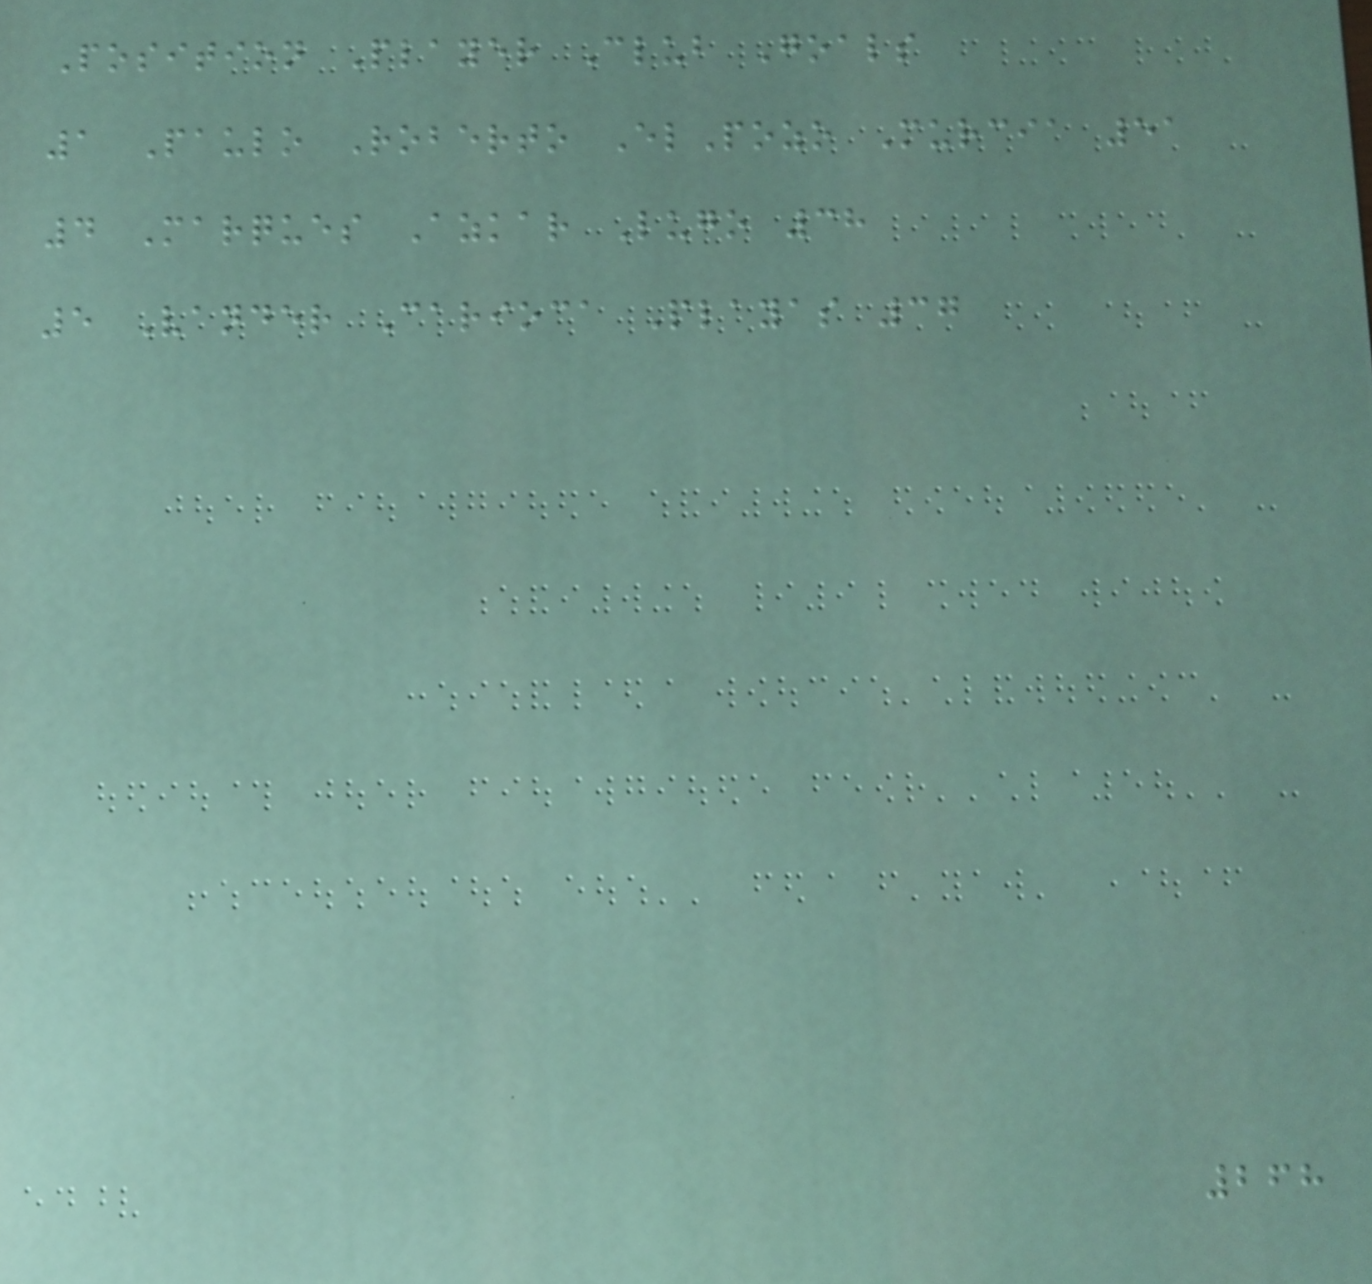Position Player Club Goals
1 Paulo Roberto ElPozo Murcia 51
4 Marques Azkar Lugo 38
5 Vander Carioca Playas 37
268
